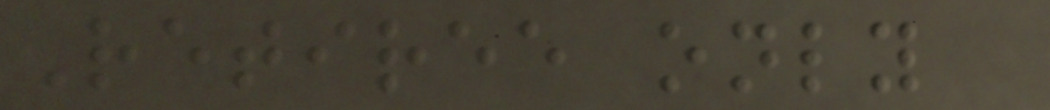Retiree only
